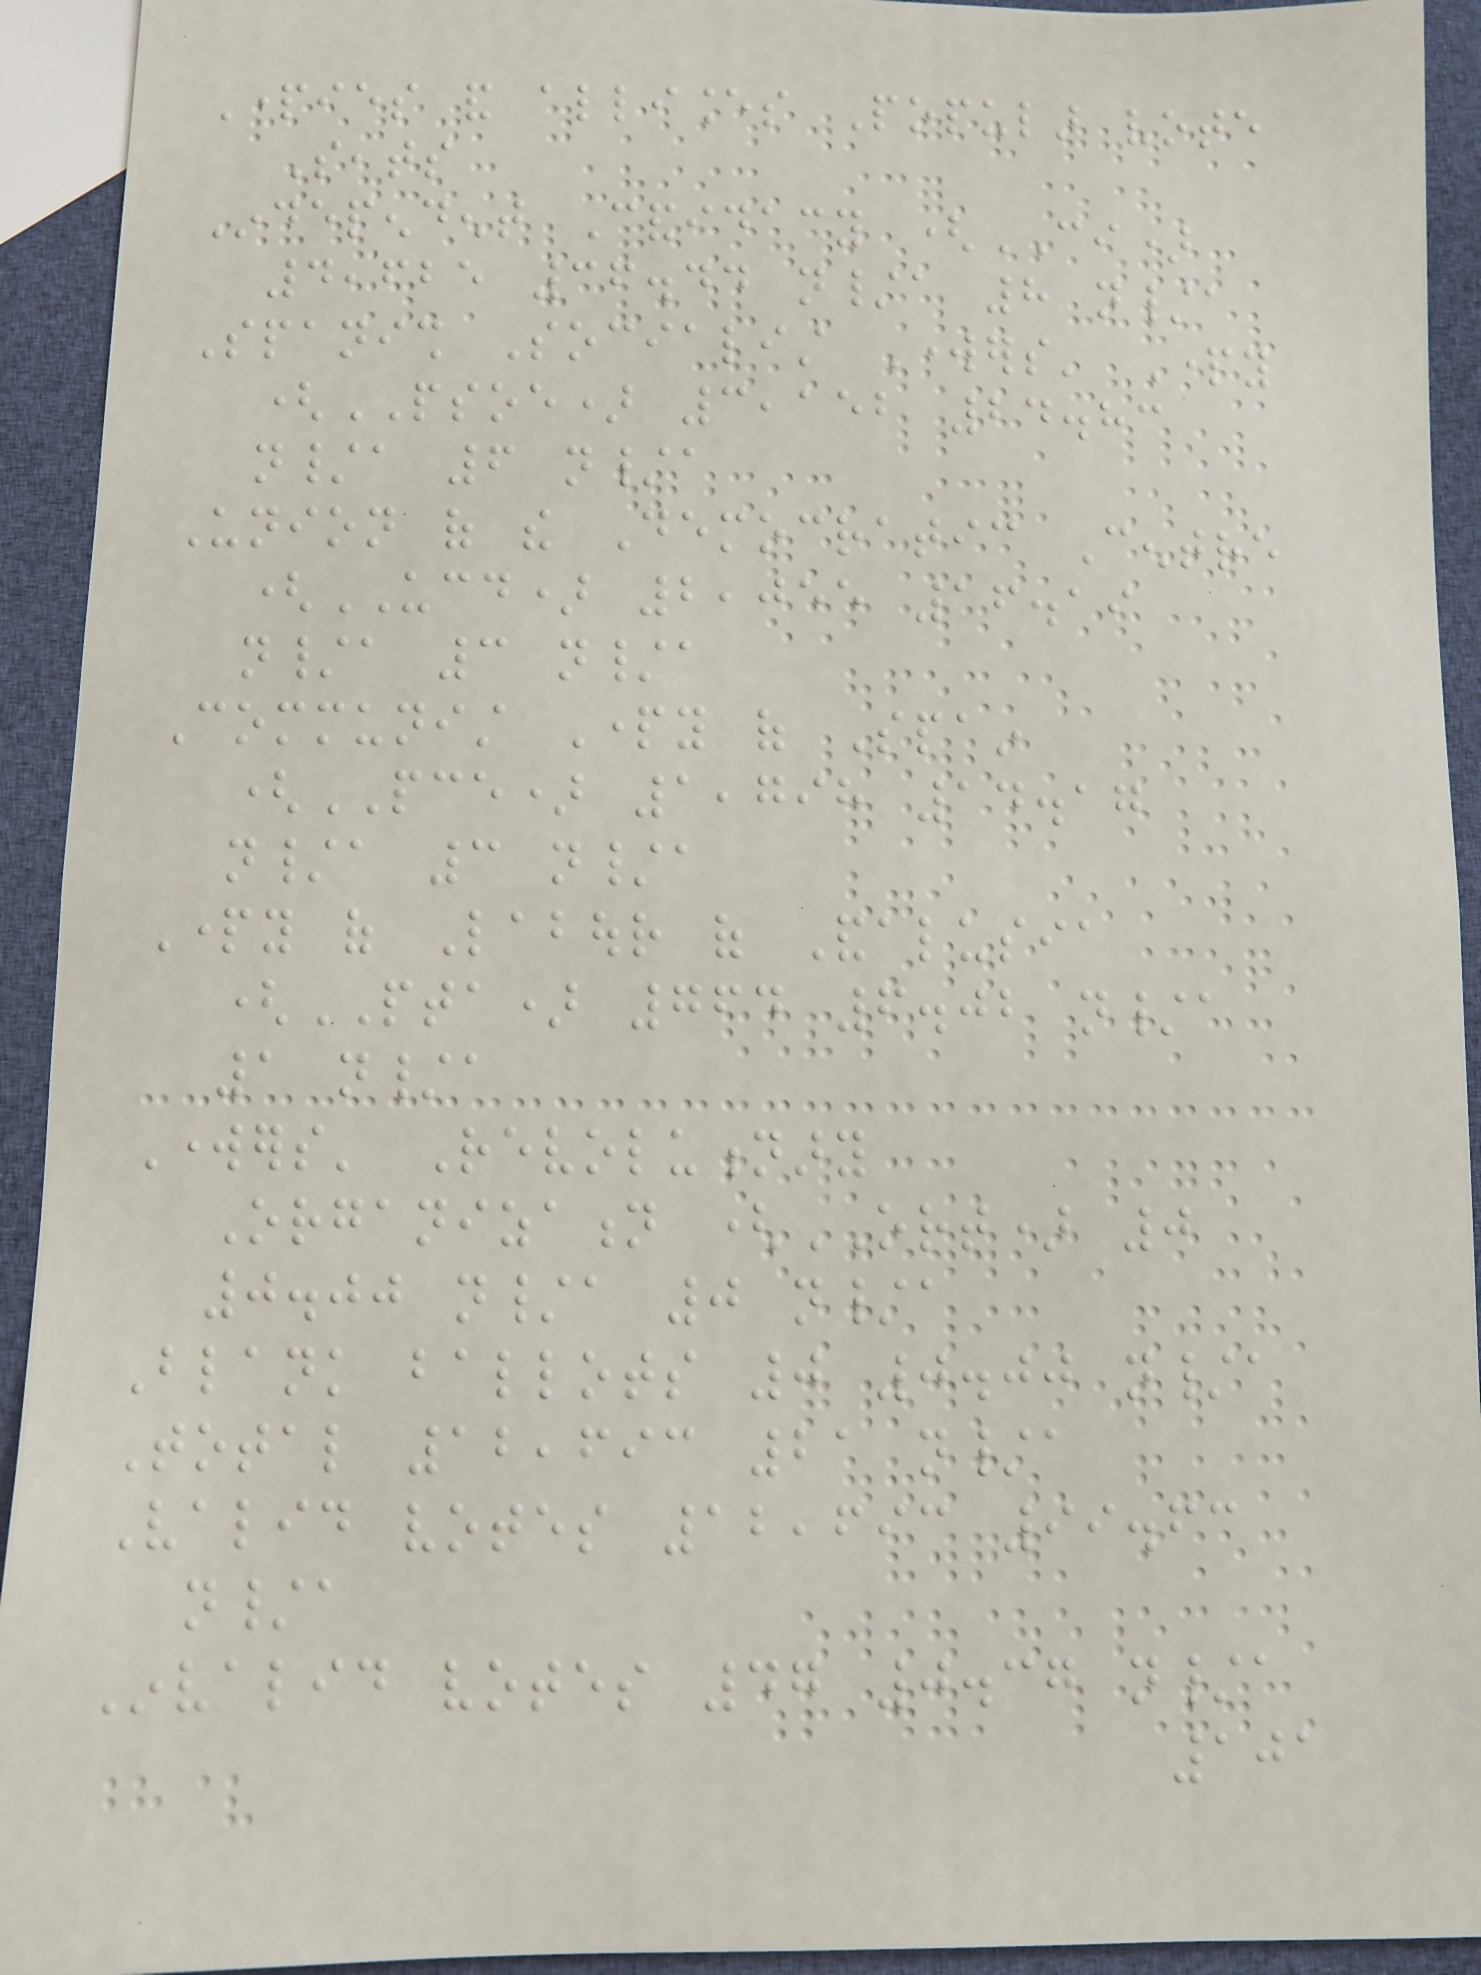Parties and alliances Popular vote
Seats
Independent Candidacy (CI)
4,625 36.44 n/a 8 n/a
Spanish Socialist Workers' Party
(PSOE) 3,152 24.83
n/a 6 n/a
Union of the Democratic Centre
(UCD) 2,055 16.19
n/a 3 n/a
Communist Party of Spain
(PCE) 1,798 14.17
n/a 3 n/a
Party of Labour of Andalusia
(PTA) 764 6.02 n/a
1 n/a
Workers' Revolutionary
Organization (ORT) 0
0.00 n/a 0 n/a
Blank ballots 0 0.00 n/a
Total 12,693 21 n/a
Valid votes 12,693 99.63
n/a
Invalid votes 47 0.37 n/a
101
